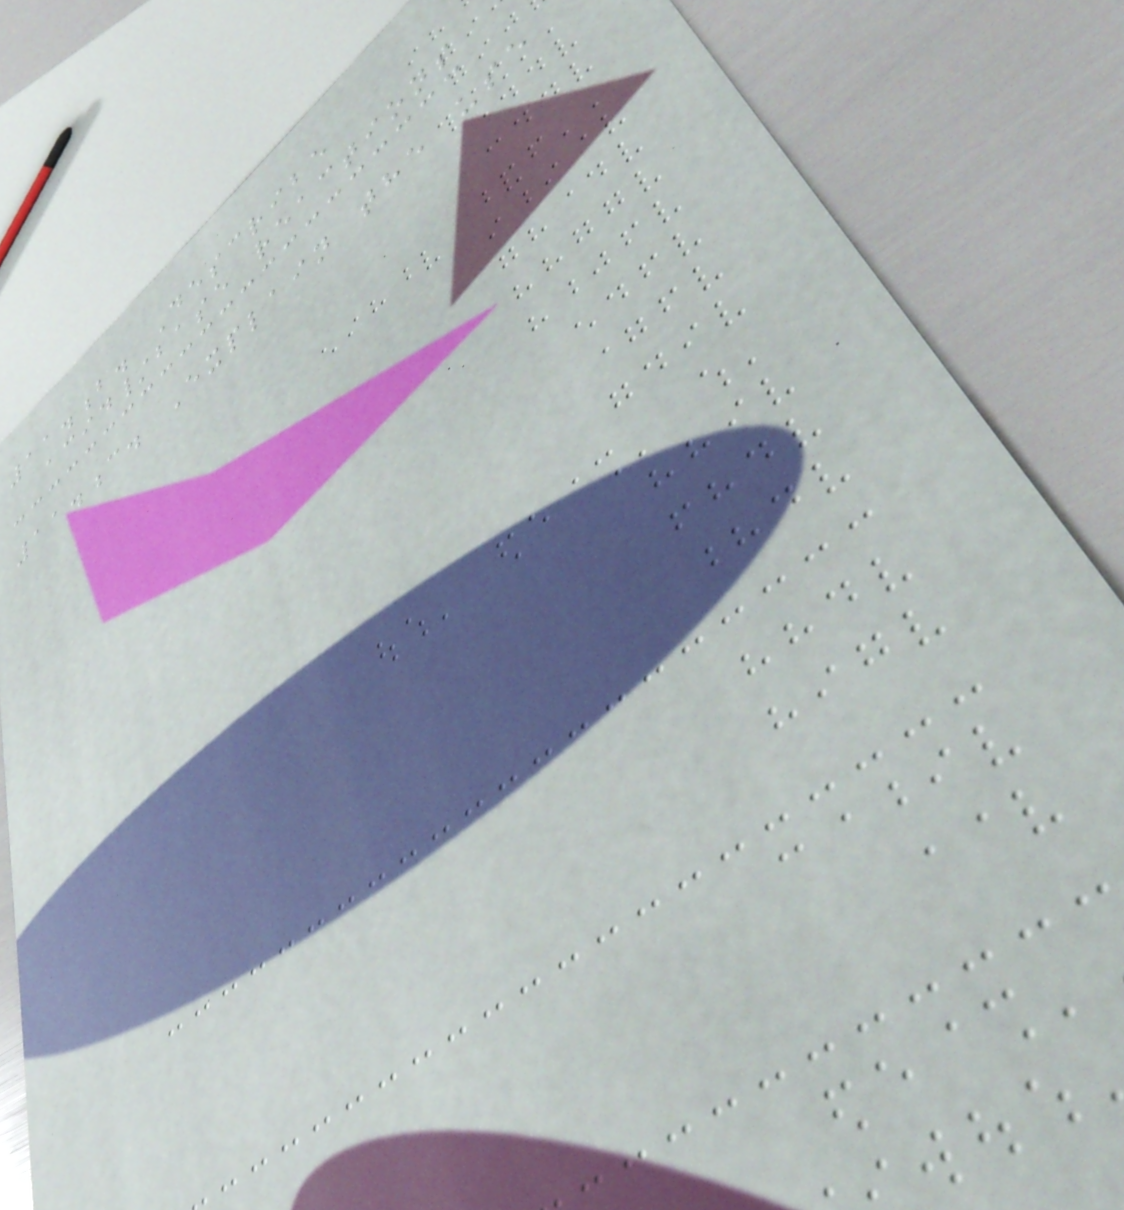11.b. Describe
acid/base reactions
11.c. Explain the use
